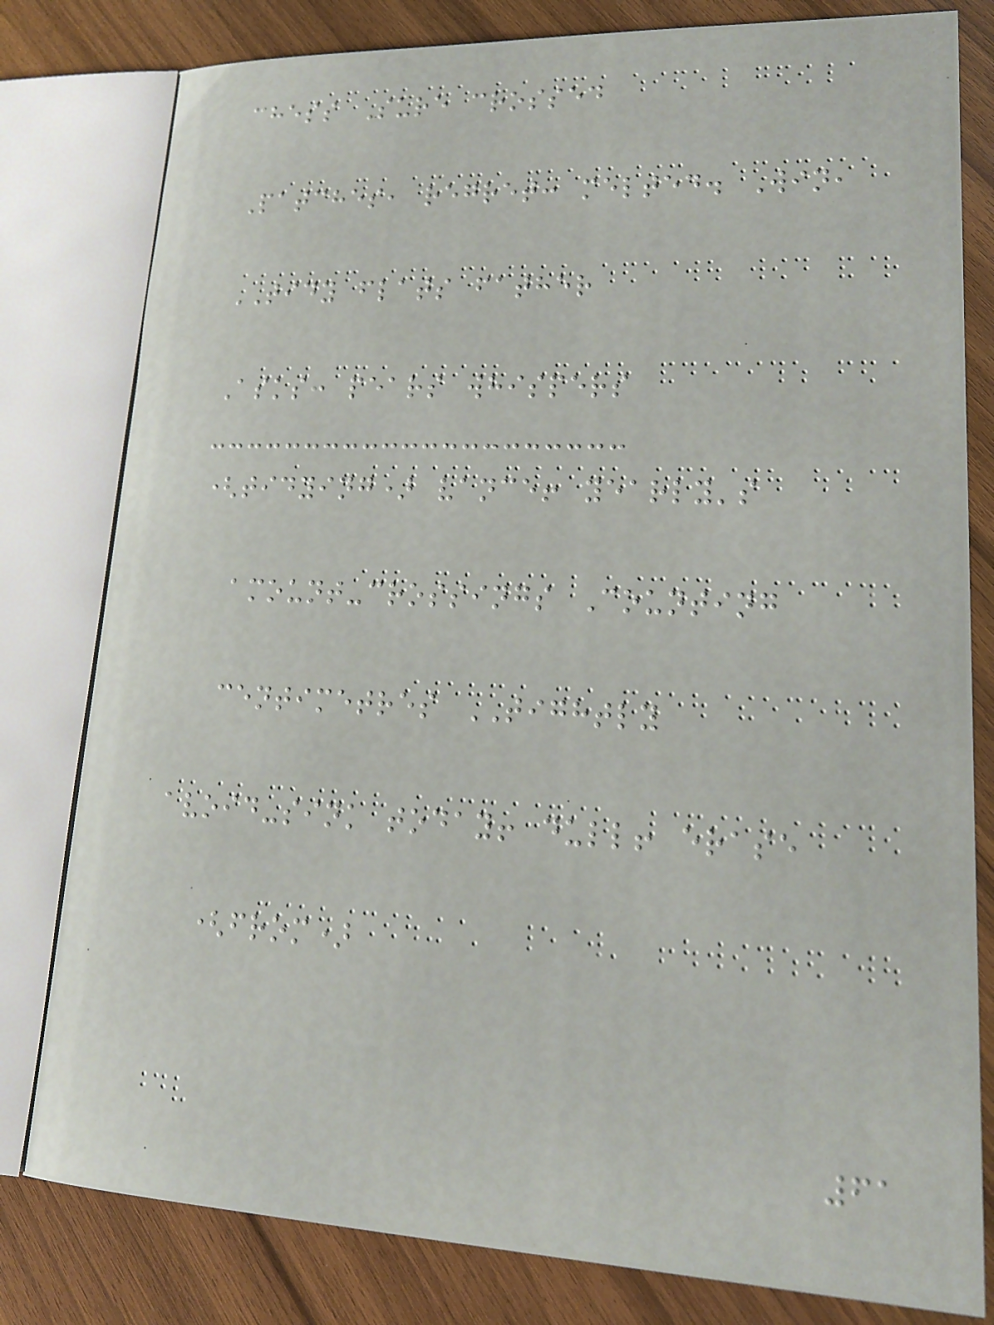chess Sure crossed
Patches, regret: melted. Win,
TIDY flats father
Asks: pears whispers
(tidying) vance! yearly's
amount-crossings Counting
centimetres TIGHTLY
avoid-sink today! dull! erase
(from)
61
